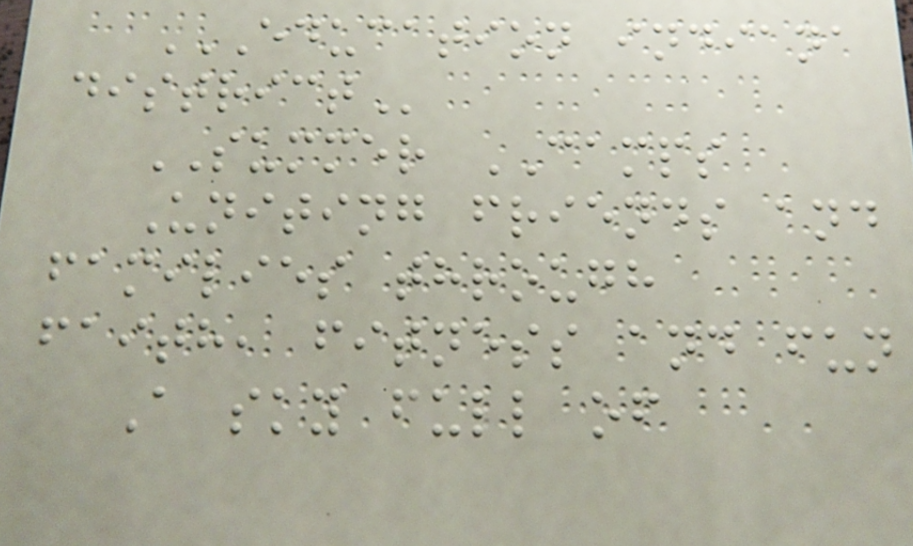EDUCATION INDIANA
DISTRICT
SUMMER CAMPS
Uniting friends and
families through
faith, fitness and fun
A sky full of
